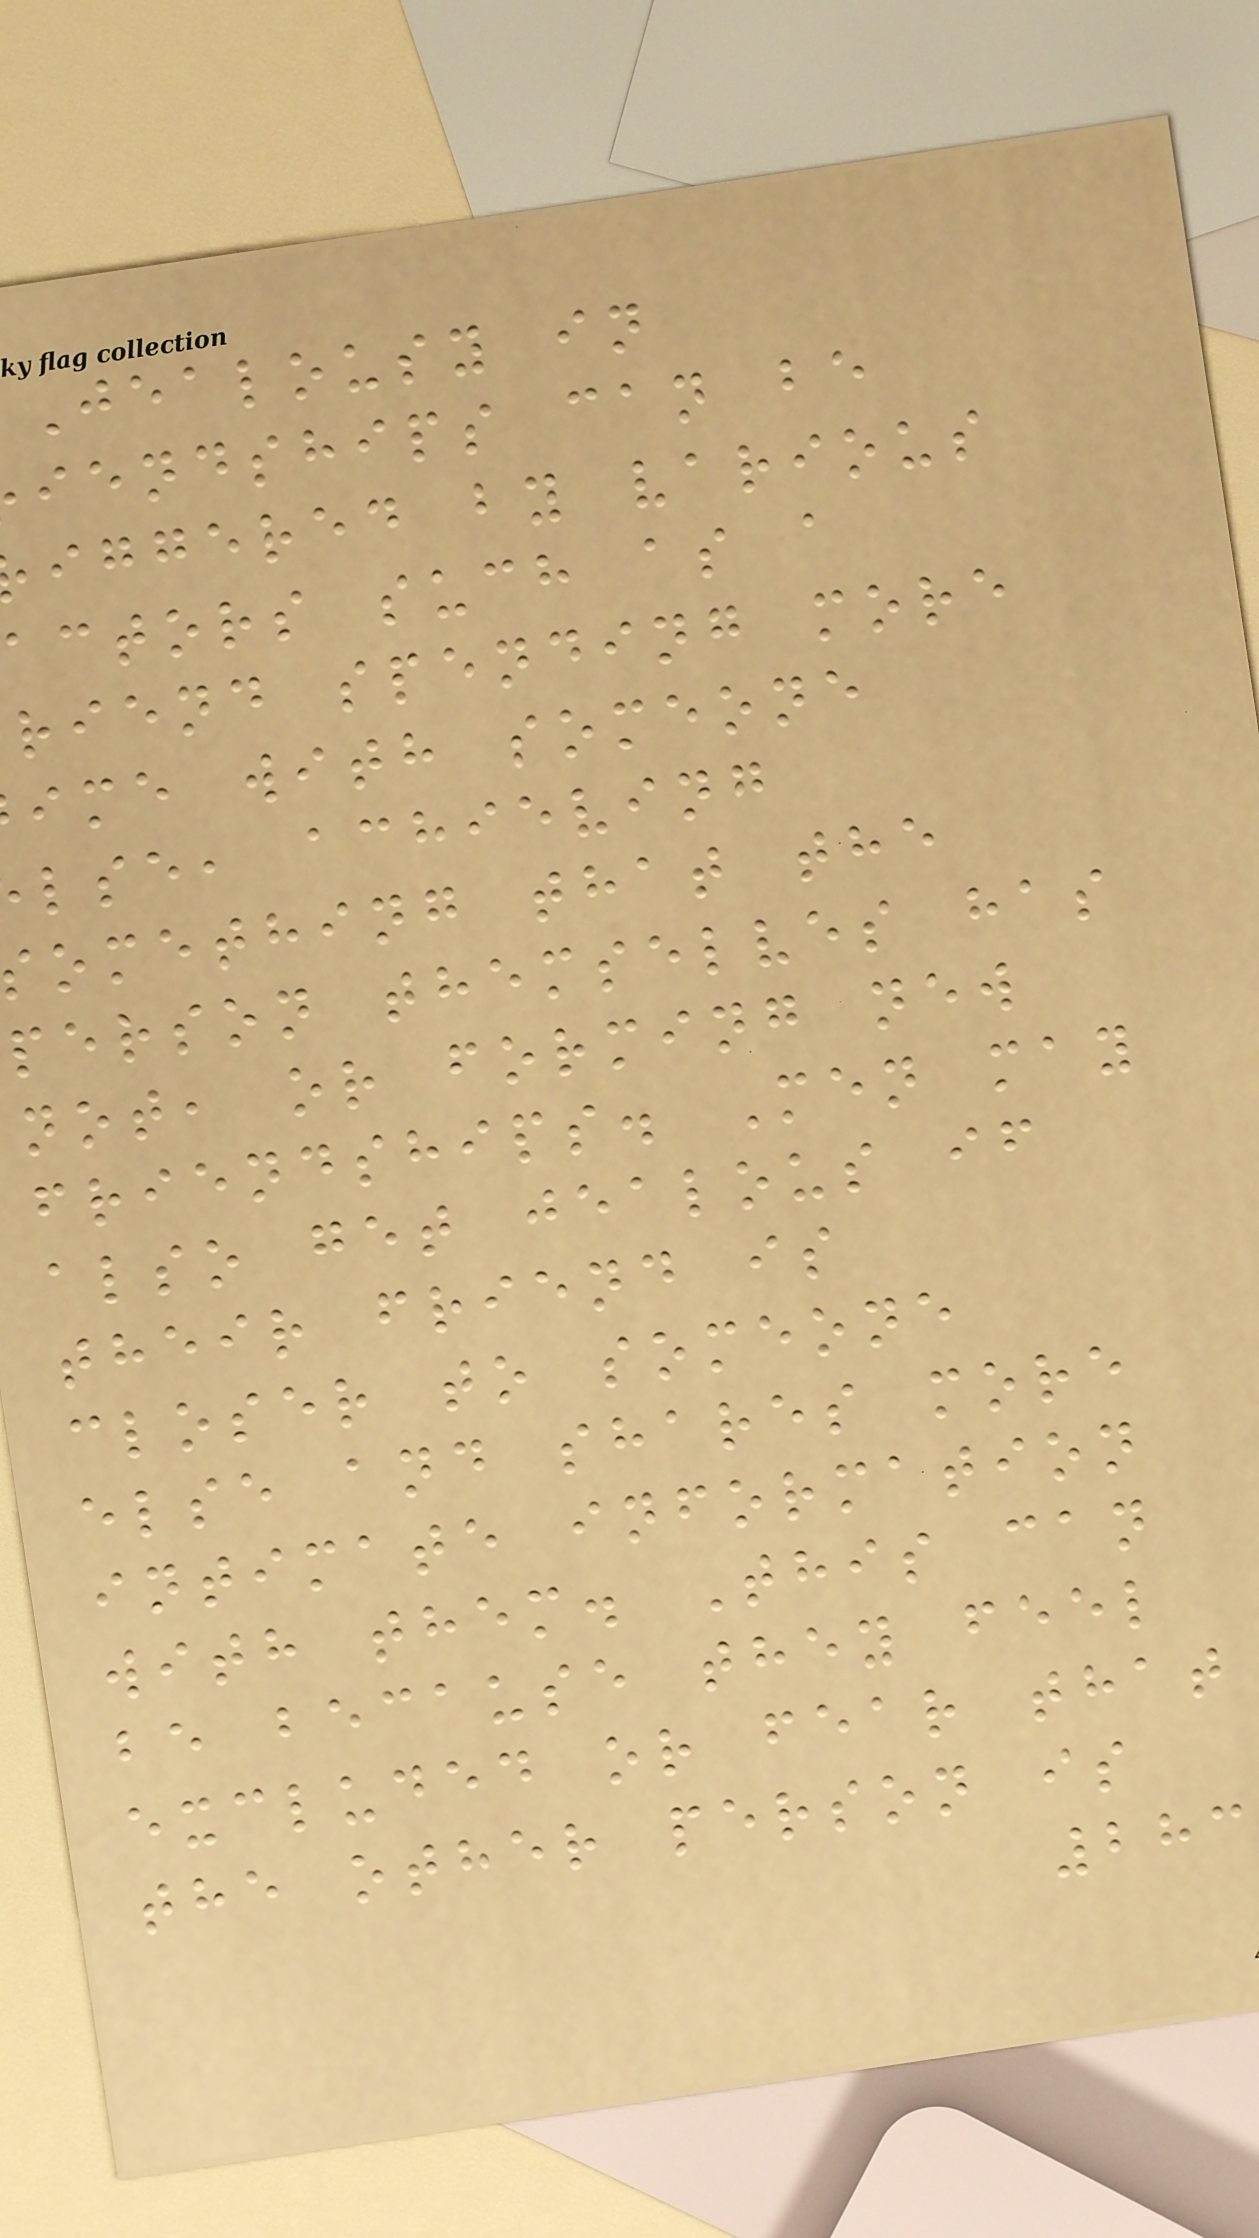Jealousy in
iendships can be
iggered by various
actors such as a
riend spending more
ime with someone
lse, achieving
omething that the
person themselves has
not, or forming new
friendships. Men may
also get jealous if
their friend is
closer to someone
else and shares more
intimate information
with them. This can
be because they feel
excluded or fear that
the other person is
283
